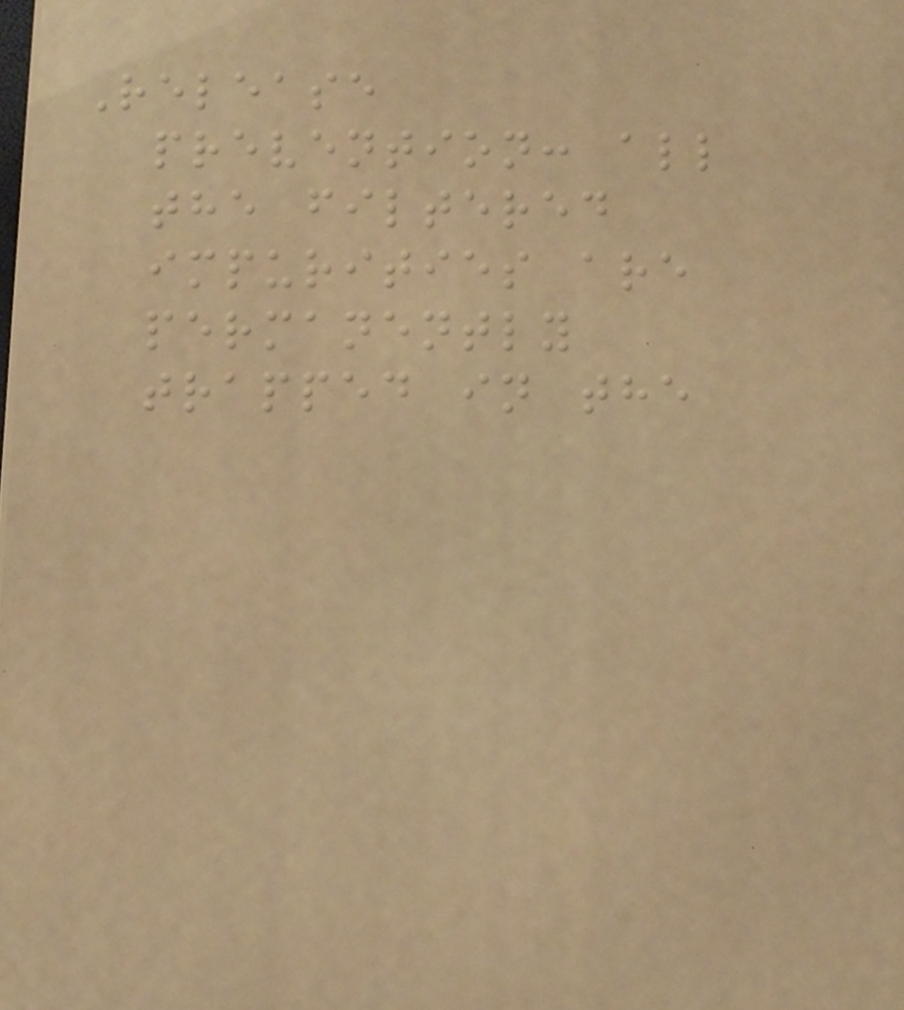Release
prevention: all
the filtered
impurities are
permanently
trapped in the
